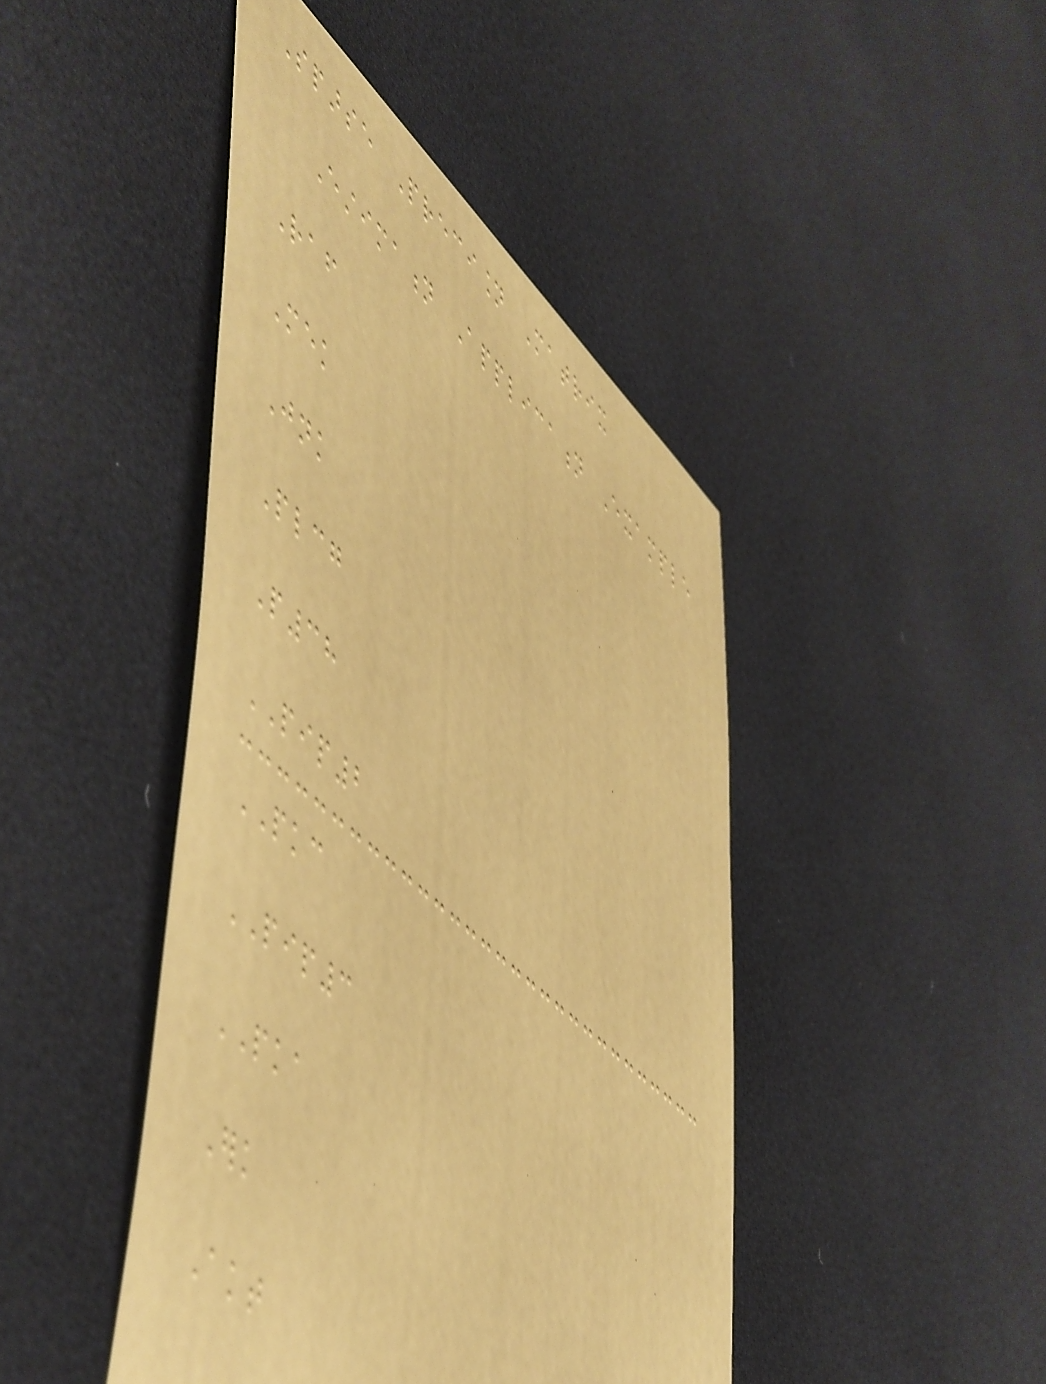Sparse Precision Matrix
Estimation Application Example
Raf
Mek
Jnk
Plcg
P38
PIP2
PKC
PIP3
PKA
Erk
Akt
